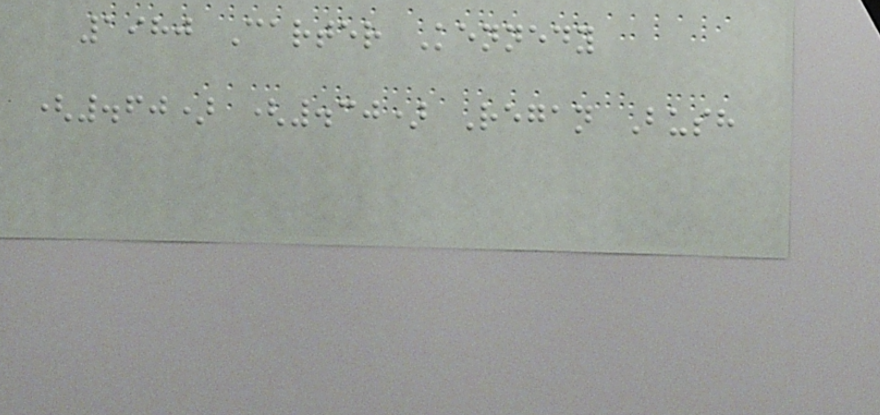1980 Carter Kennedy
(.60) (.30) Regan Bush
